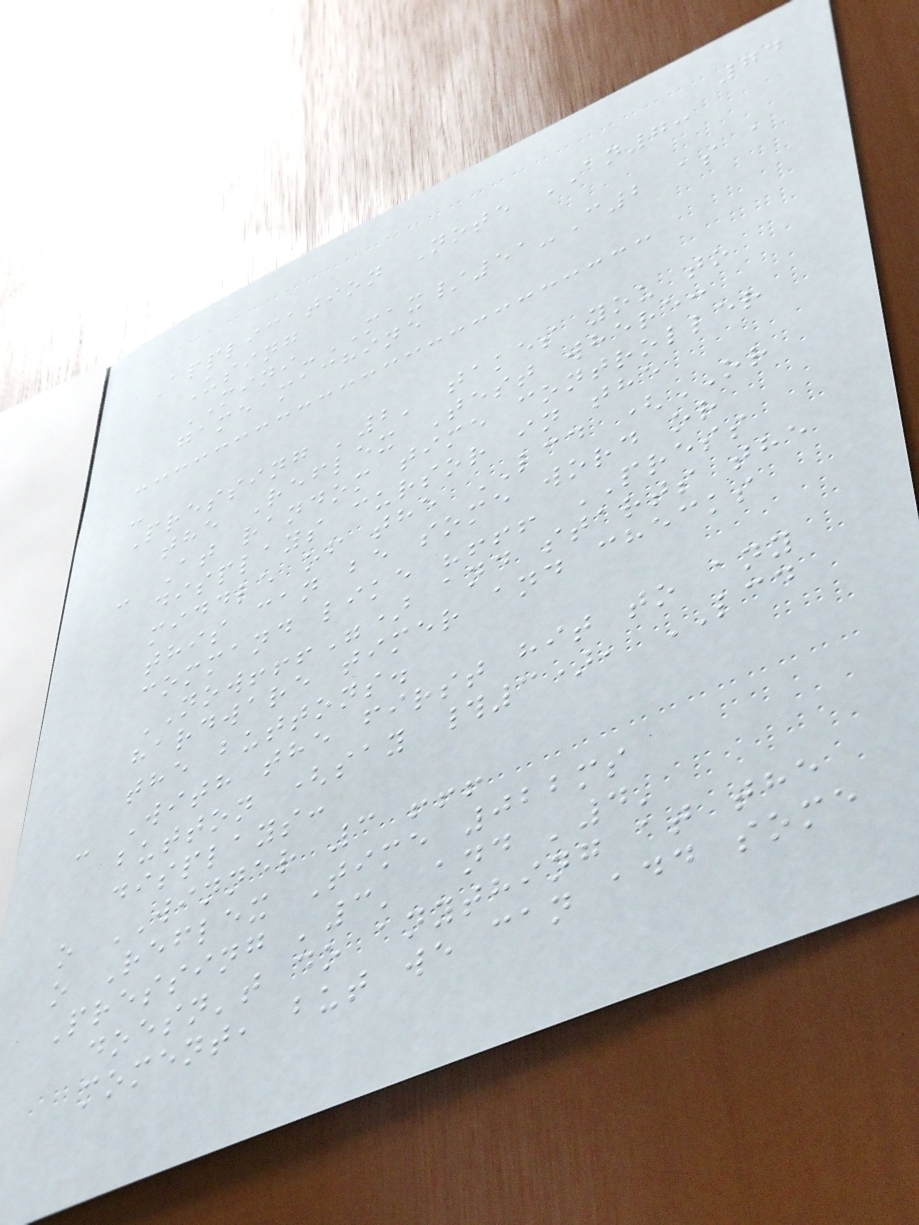74
Application Note AN7:
Using
MINI-MAX/51-C2 as a
game machine
-
Pressing '2' takes you to
the Reflex Test where:
- At random time controller
displays cursor in the
middle of the LCD (OR
this can be some word or
command like "!!! PRESS
NOW!!!") and starts the
hardware timer and checks
the buttons.
- With the first hit to any
button (say #3), LCD
displays:
o WINNER 3 !!!
o Reflex Time 022ms
Pressing '3' and '4'
doesn't do anything at the
moment, but we can add some
